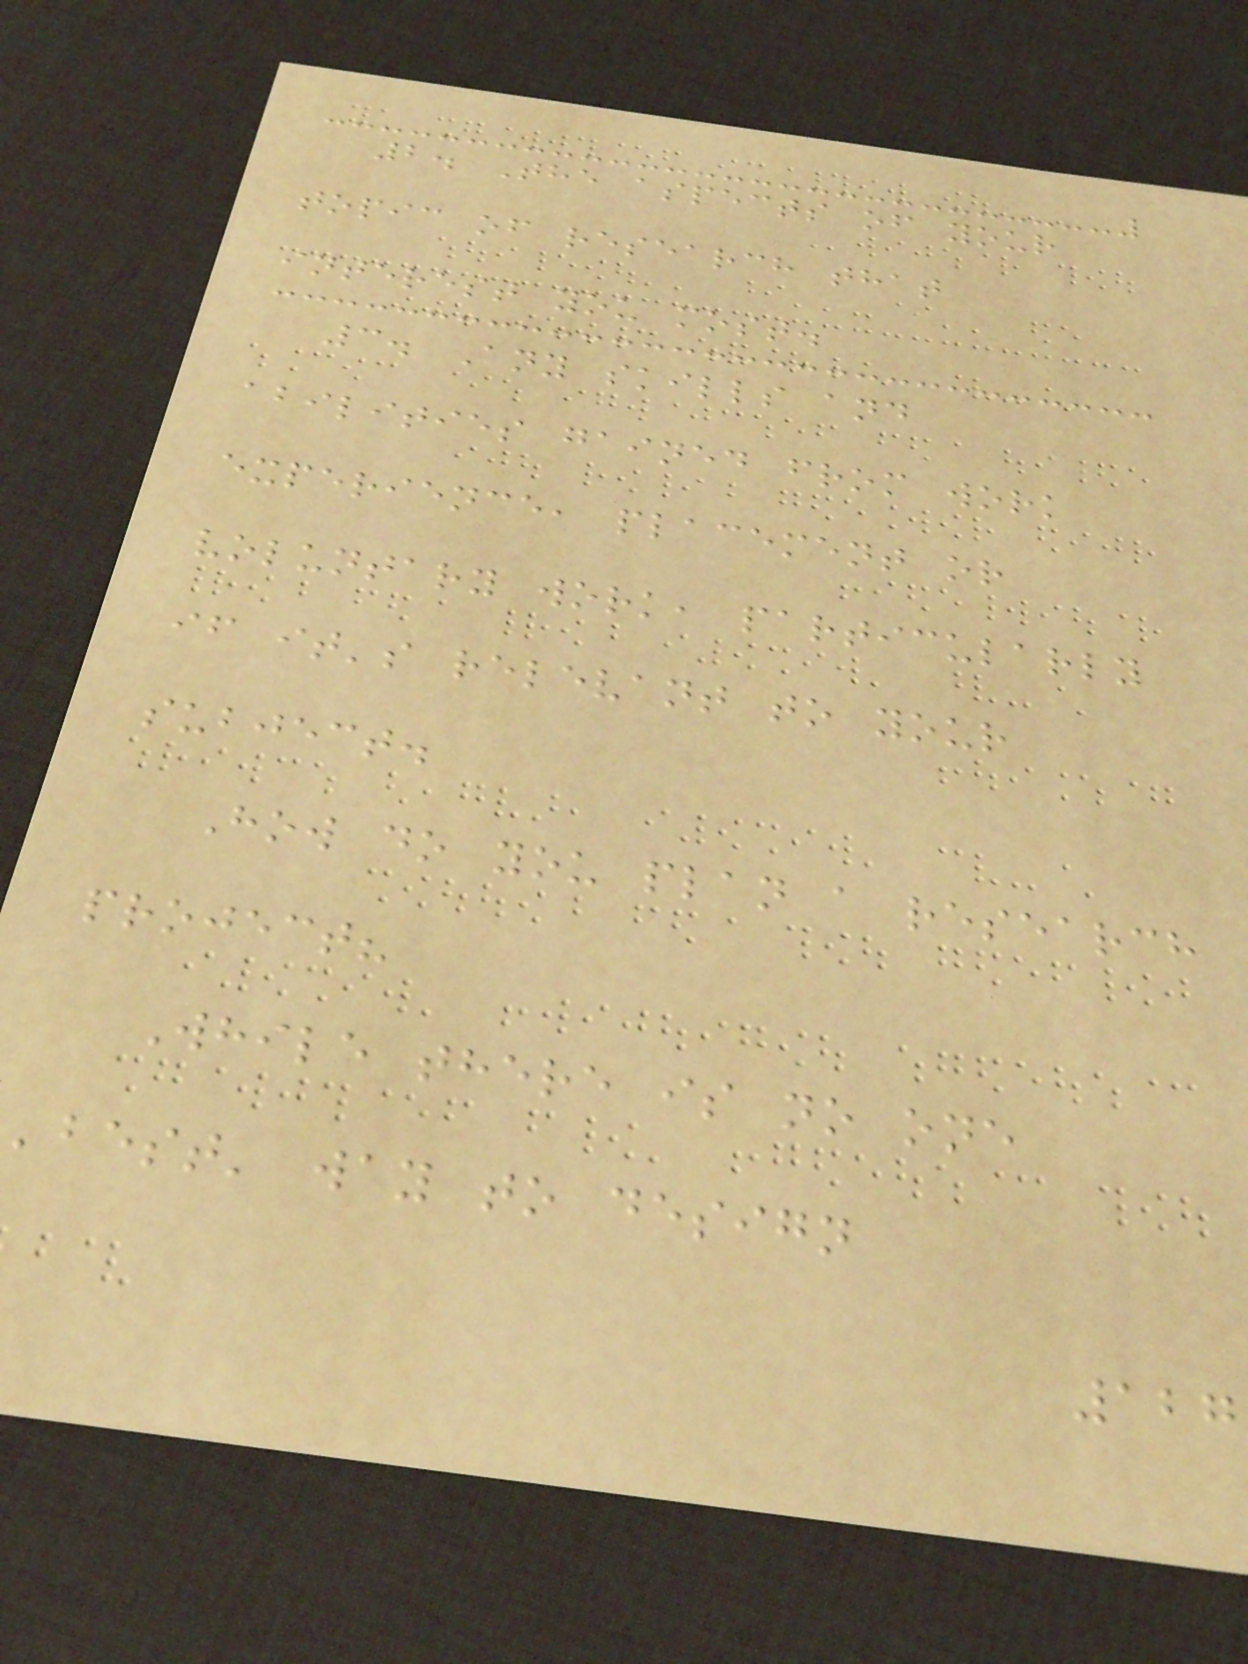2. The aspects of your
topic of research that
interest you most.
3. Any skills and
abilities gained from work
experience, placement or
voluntary work, particularly
if it's relevant to your
subject.
How do you plan a research
project?
While there is no one
'best' way to design
127
